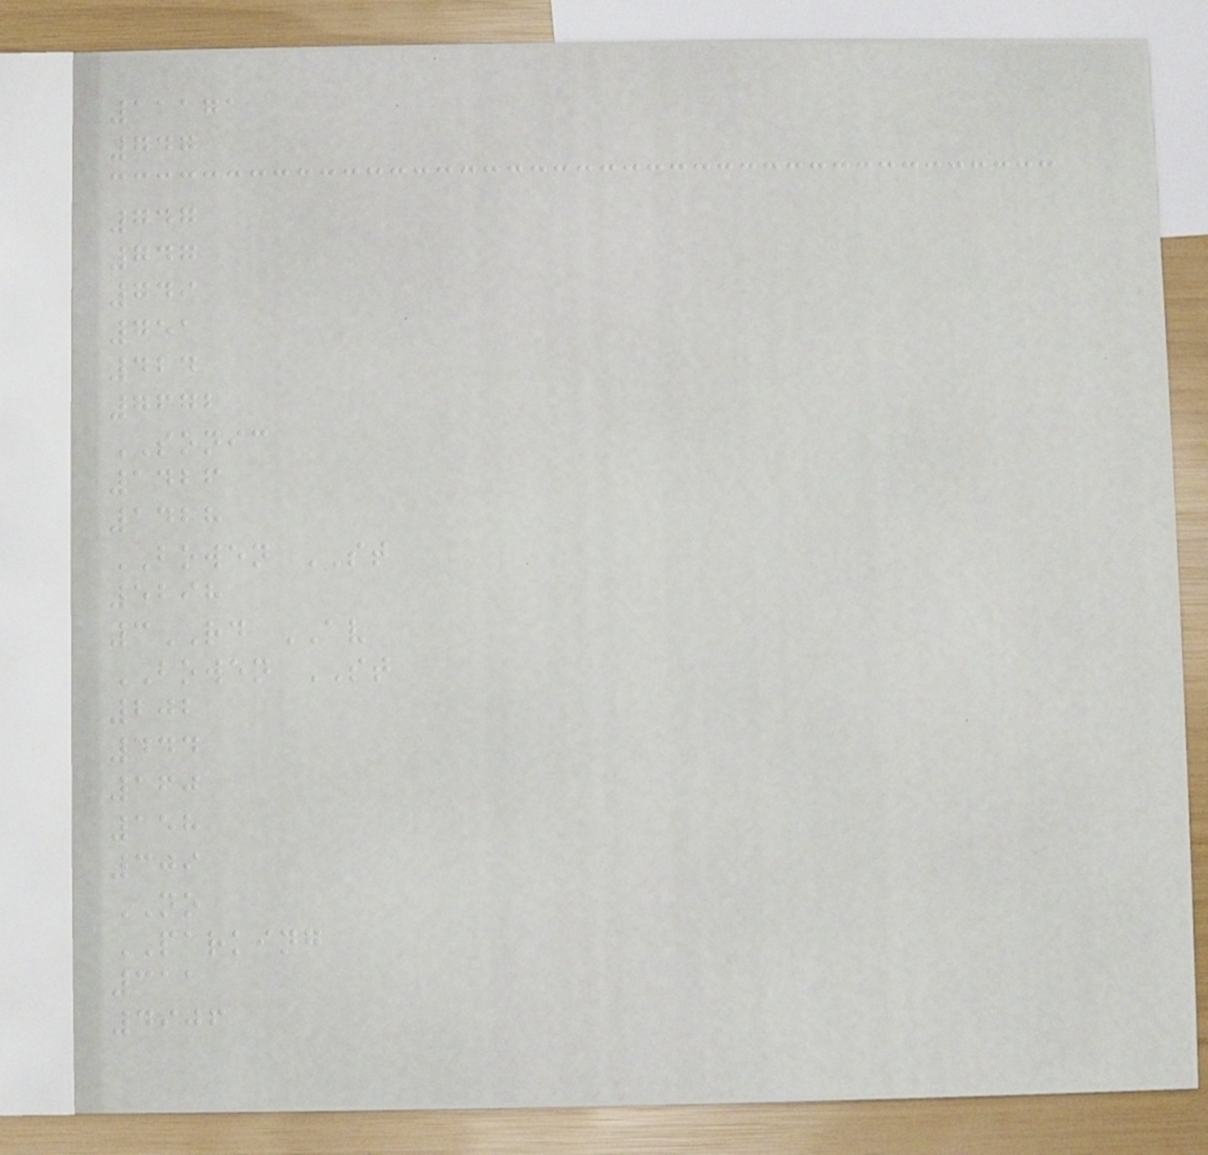11171
747
747
747
749
751
424
7672
SONIC
1426
1428
BOWEN ST
5298
3RD AV
BOWEN ST
202
444
160
158
309
NO
PARKING
311
4906
